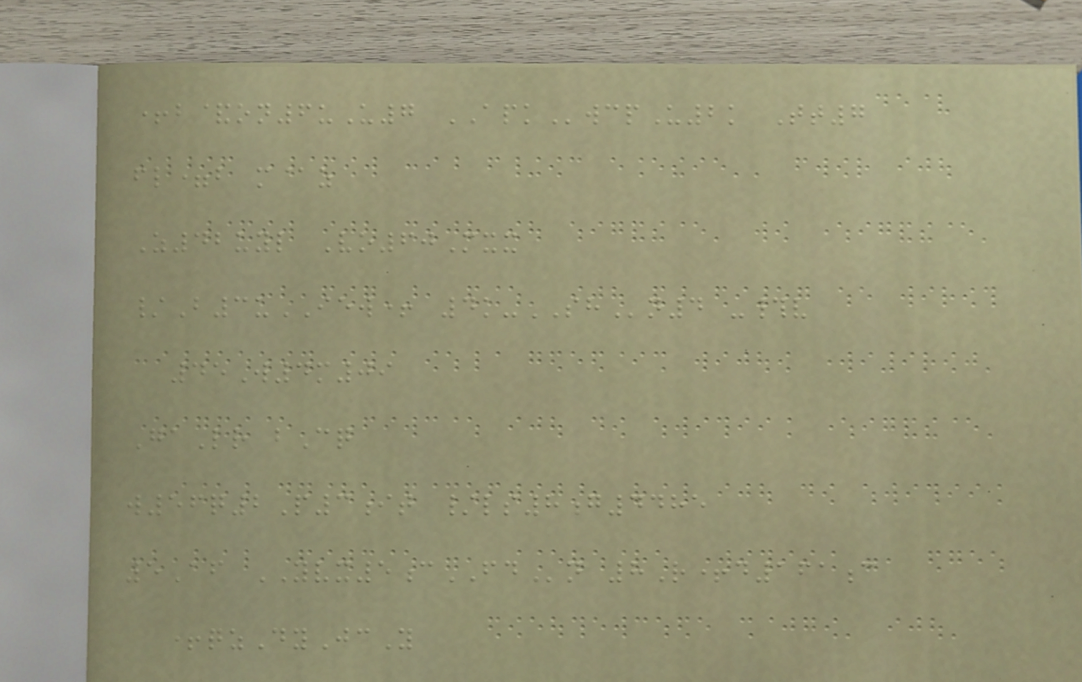+b&on6uU7 APKwcpU2k Tt7
fl=b m@z
Z42uyl Vo60Mxx
/B3uIEW+ 4k-SHn4 -#v
45W4m09
GaLr bCq
w56q2P3it /ls8g4485
5Af YVX5cFDn 8R+d161c
+qzDyJcY
